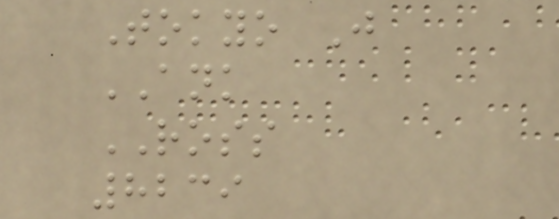Tokyo J
ANK
ROSS
8239
